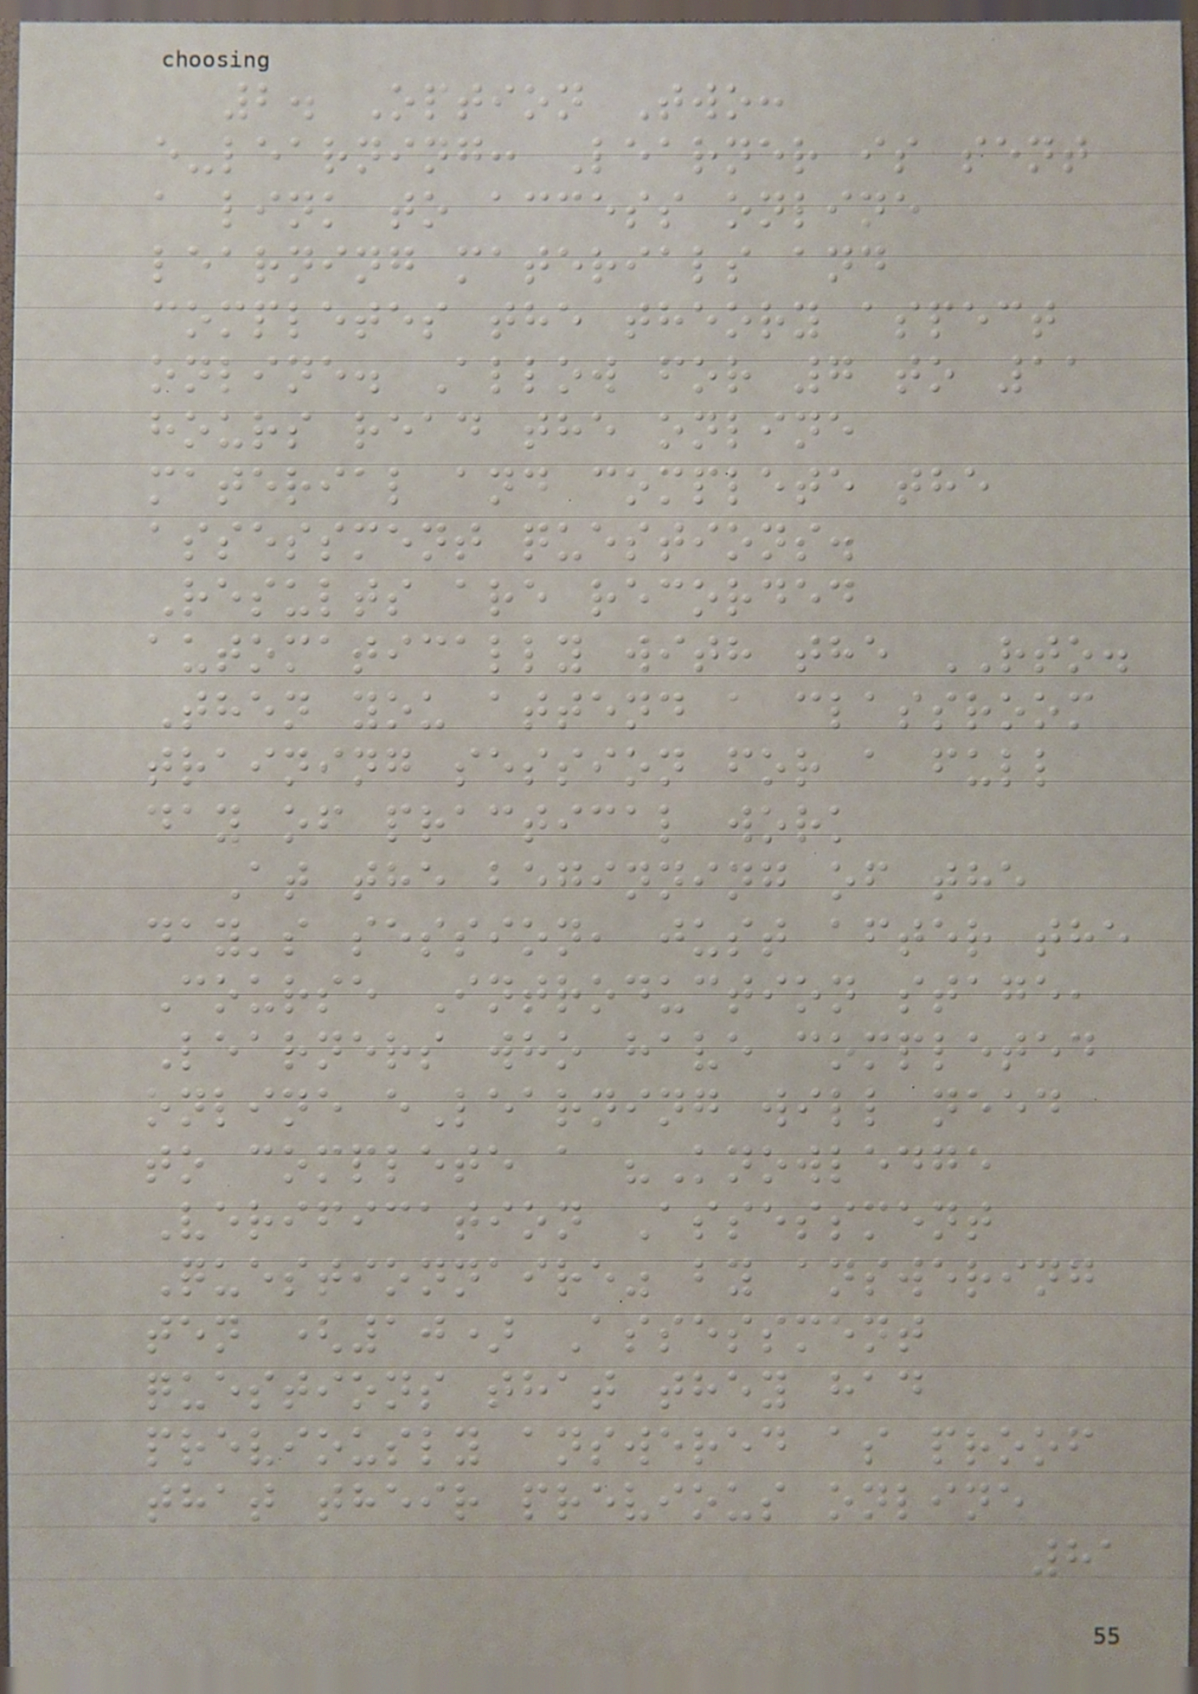2. Option Two:
e-learning: Learner is sent
a link to access online
learning materials and
completes the theory aspect
online. Allow for 7 to 11
hours read the online
material and complete the
assessment questions.
Results are recorded
automatically with the RTO.
Then you attend a classroom
training session for a full
day of practical work
At the beginning of the
day's session, just after the
Course Introduction stage,
Learners who have completed
online eLearning will need
to complete a "Knowledge
Verification Assessment
Questionnaire" by answering
ten (10) Assessment
questions that they had
previously answered as proof
that their previous online
81
